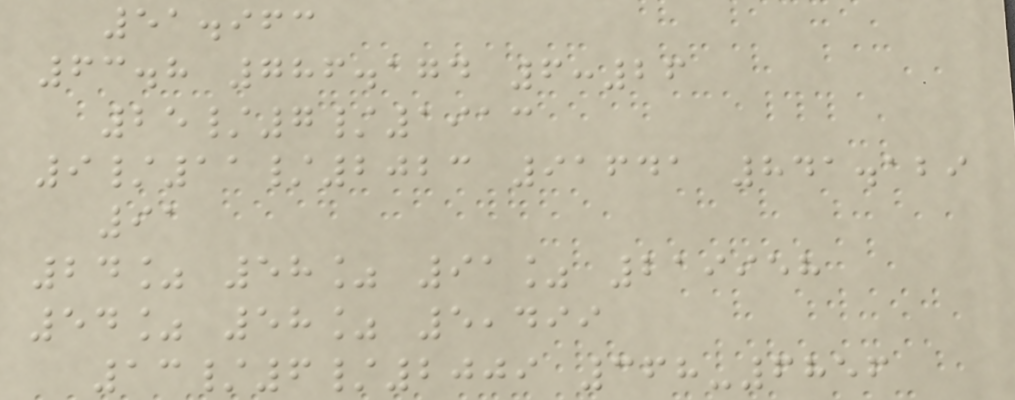51.963
63.8 786.174 6:26
25/7/1913
9/11/2023 91641 841.129
91
24% 58% 91% 219958
54% 58% 5,499
13/6/2009 368-6856
